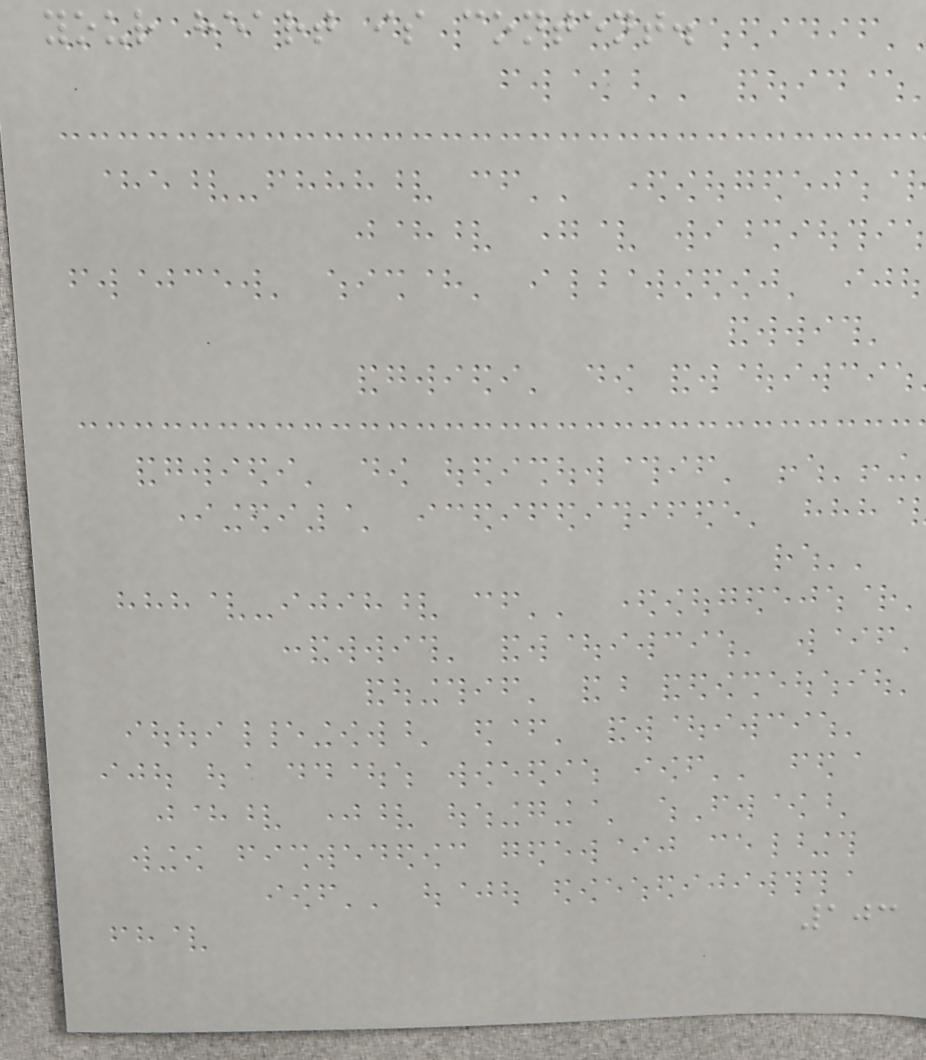your heart is content.
103
